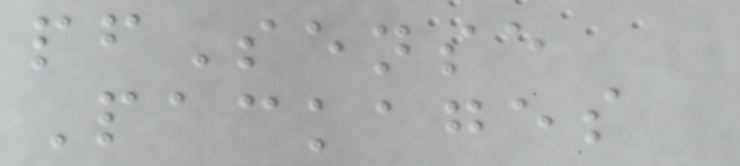pfSense
Packages
